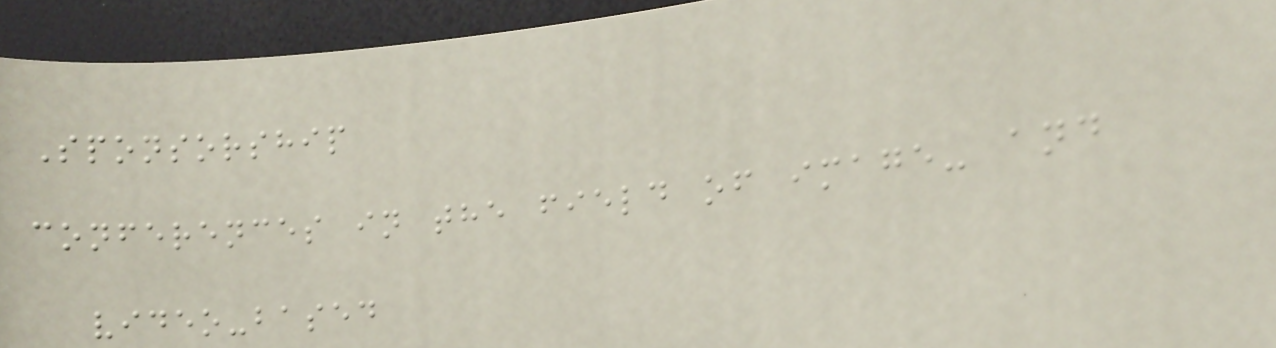Sponsorship
conferences in the field of image- and
video-based
